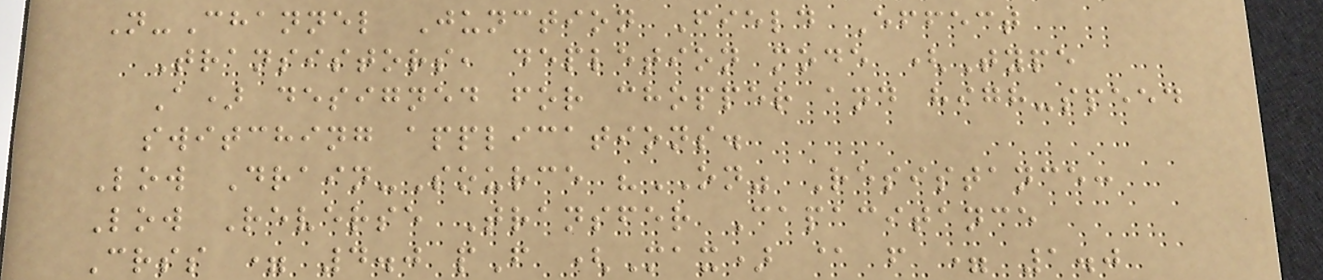N-Channel Junction Field Effect
Transistors, depletion mode (Type
A) designed for chopper and high-speed
switching applications.
Low Drain-Source "ON" Resistance:
Low Reverse Transfer Capacitance
Crss = 4.0 pF (Max) @ f = 1.0
